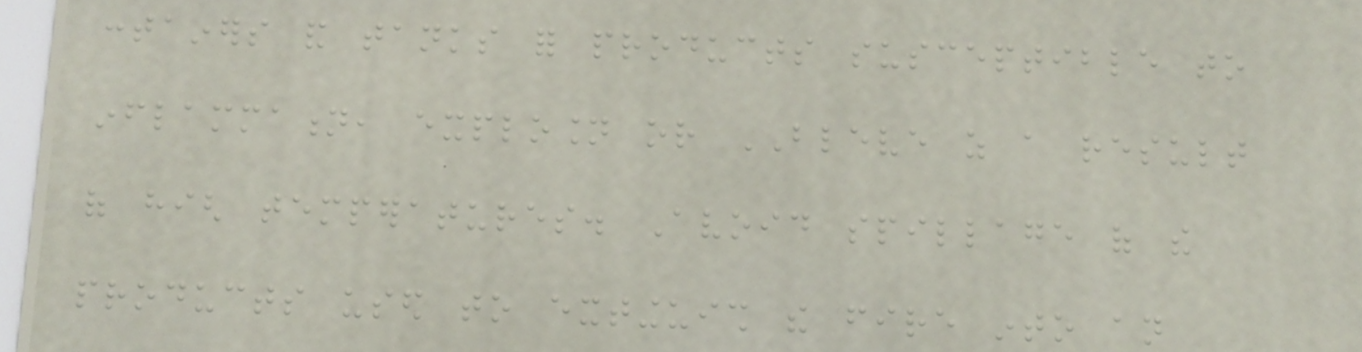containers and tanks for products susceptible to
inflammation, explosion or BLEVE as a result
of high temperatures. Avoid spillage of the
products used to extinguish the fire into an
